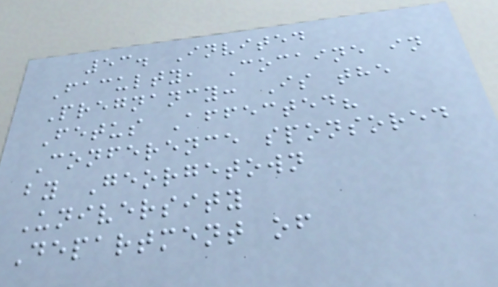53. Invited
Faculty, Cocaine in
Pregnancy: Is the
Fetus Affected?
Conference sponsored
by Georgetown
University
Department of
